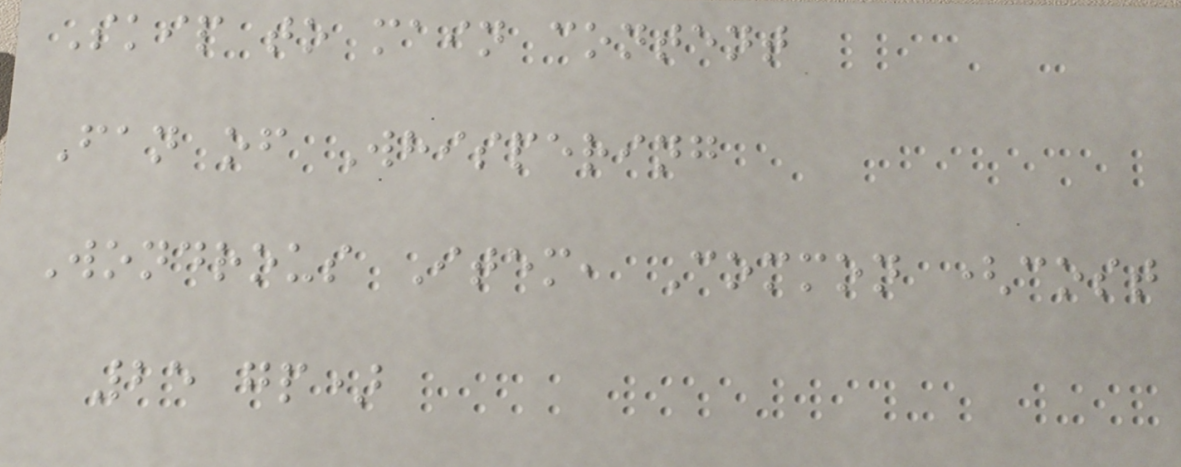Skip to main content
Fan of Whispering
Wondrous Item, Common (cost
25 gp)
